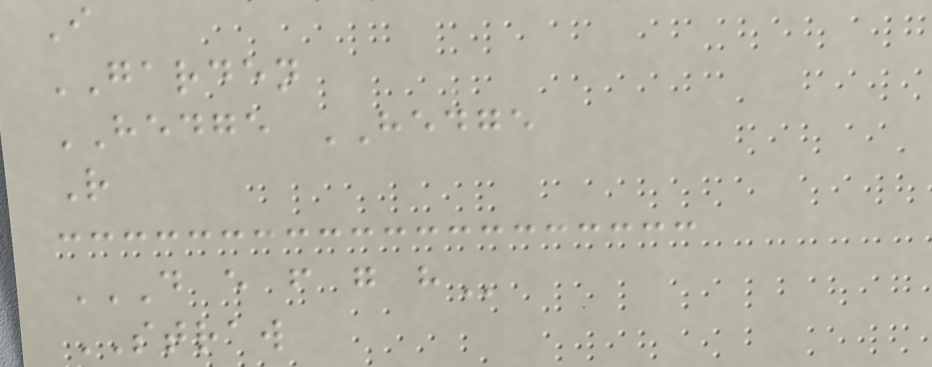I
GARDEN
HEDGE HEDGE
R
D E F G H
STRAW
